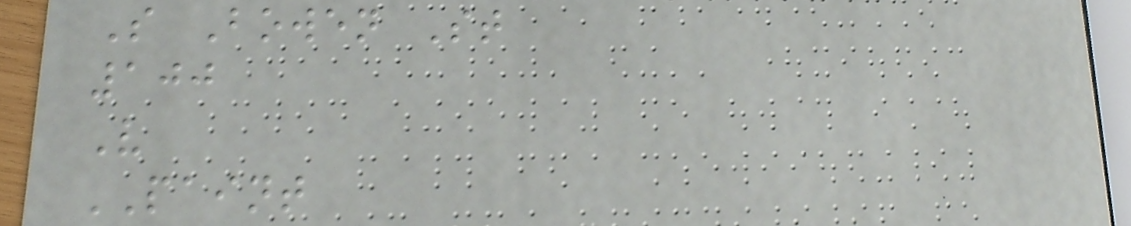S Bowen St
100
V
PAINT
